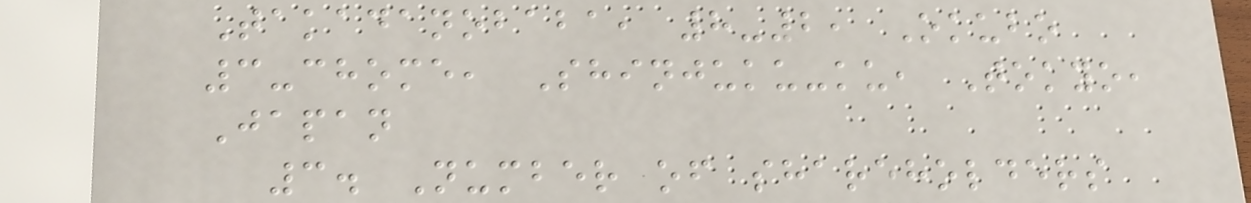Takadanobaba, 8-2, Okubo
3-chome, Shinjuku-ku, Tokyo,
Japan
3. Number of shareholders
